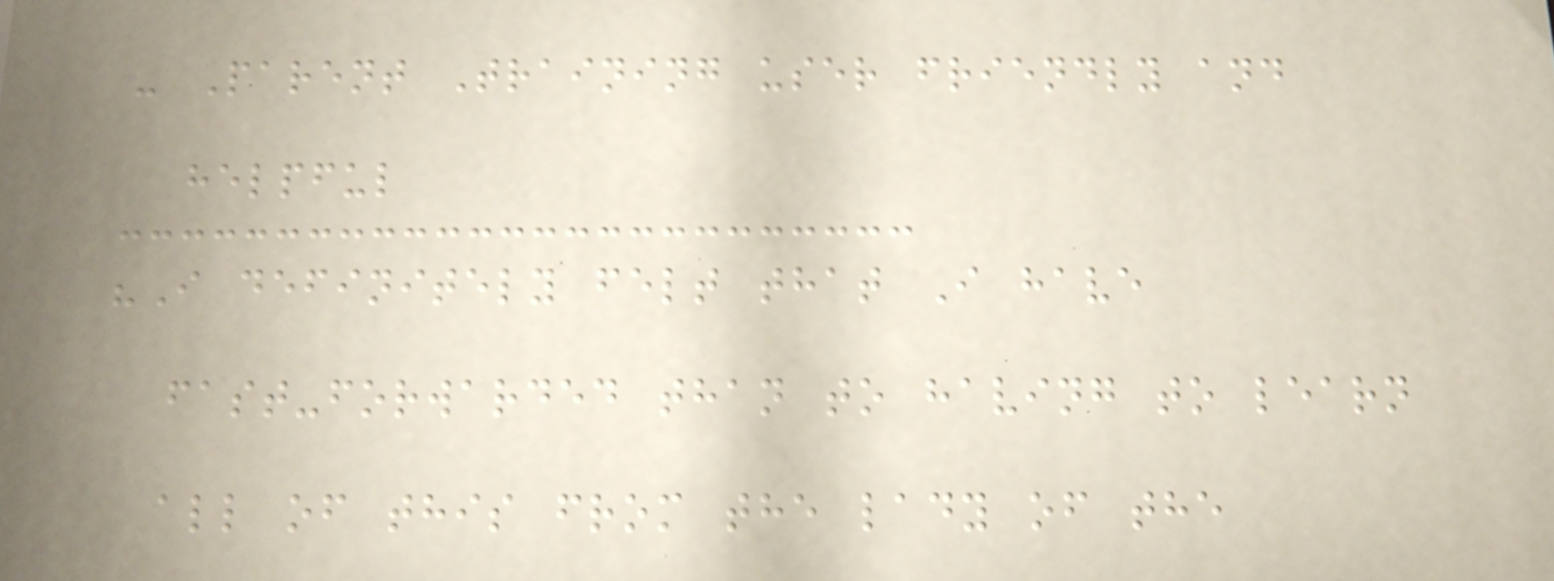- Parent Training user friendly and
helpful
"I definitely felt that I have
fast-forwarded than to having to learn
all of this from the lady of the
